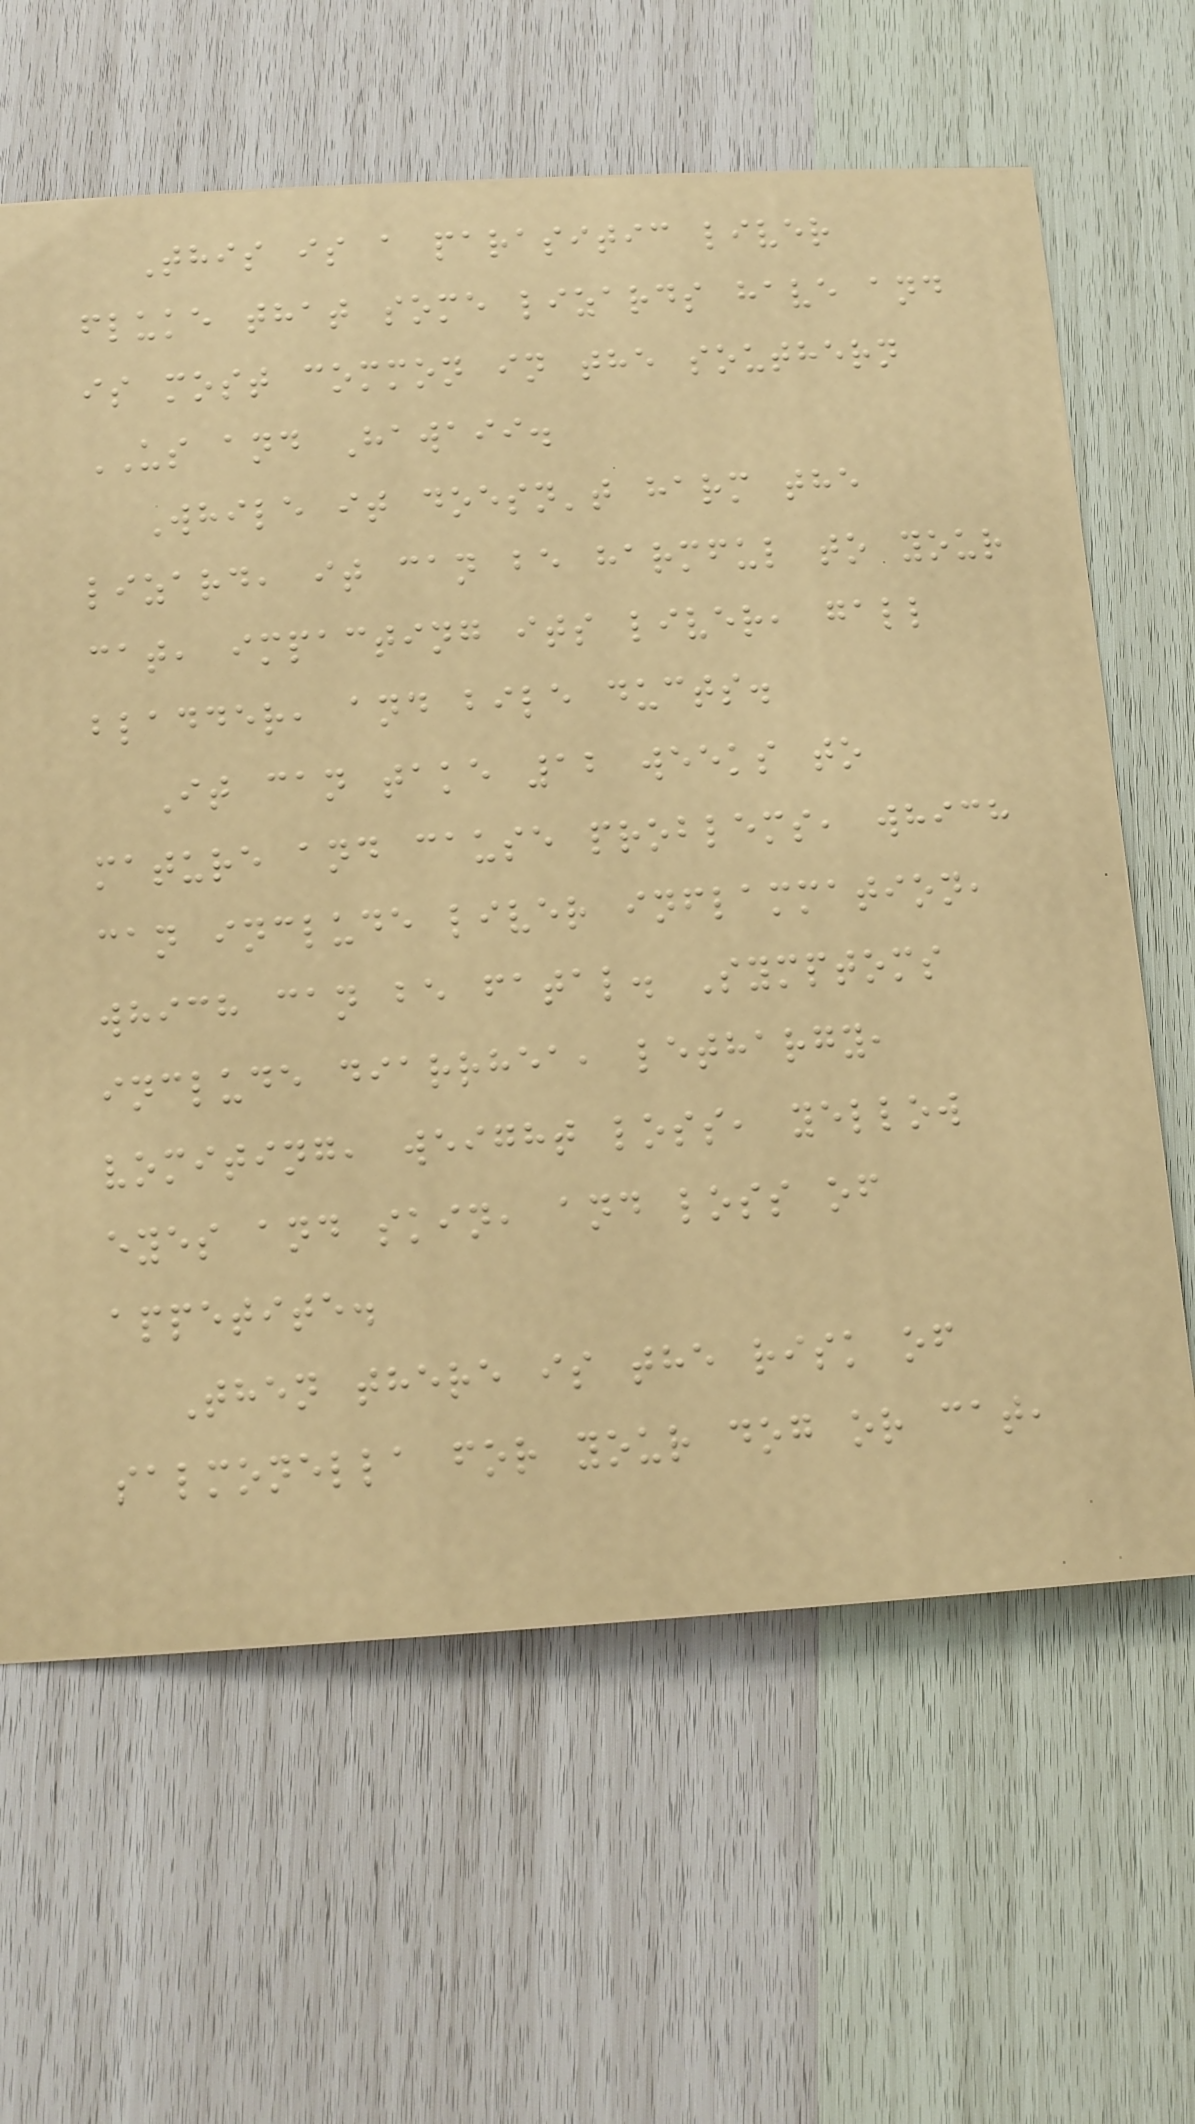This is a parasitic liver
fluke that some lizards have and
is most common in the southern
US and Hawaii.
While it doesn't harm the
lizard, it can be harmful to your
cat, impacting its liver, gall
bladder, and bile ducts.
It can take 12 weeks to
mature and cause problems, which
can include liver inflammation,
which can be fatal. Symptoms
include diarrhea, lethargy,
vomiting, weight loss, yellow
eyes and skin, and loss of
appetite.
Then there is the risk of
salmonella for your dog or cat,
